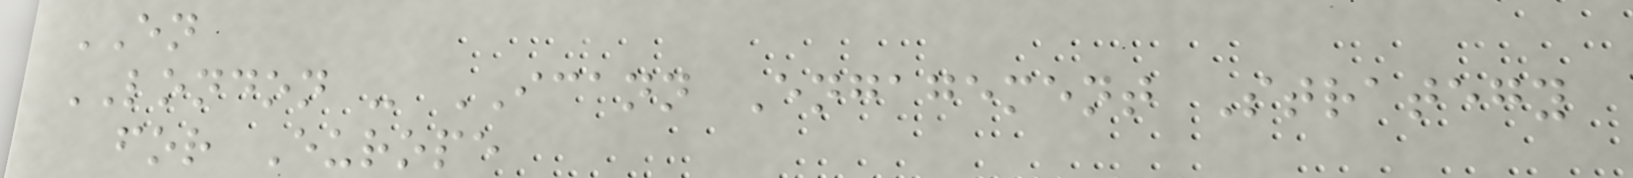EN
LONDON - ICANN Engagement Strategy
for Europe
